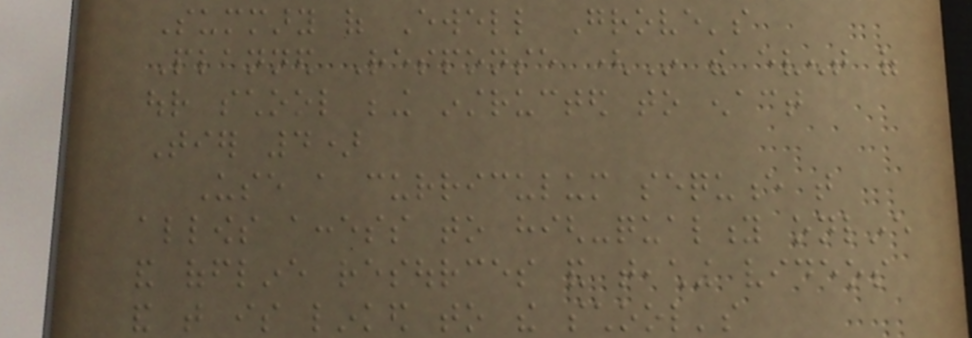Summary of Ewell Grove's
Planned Response (In the event of
our school being instructed to enact
Tier 4)
Use a curriculum sequence that
allows access to high-quality online
and offline resources and teaching videos
and that is linked to the school's
